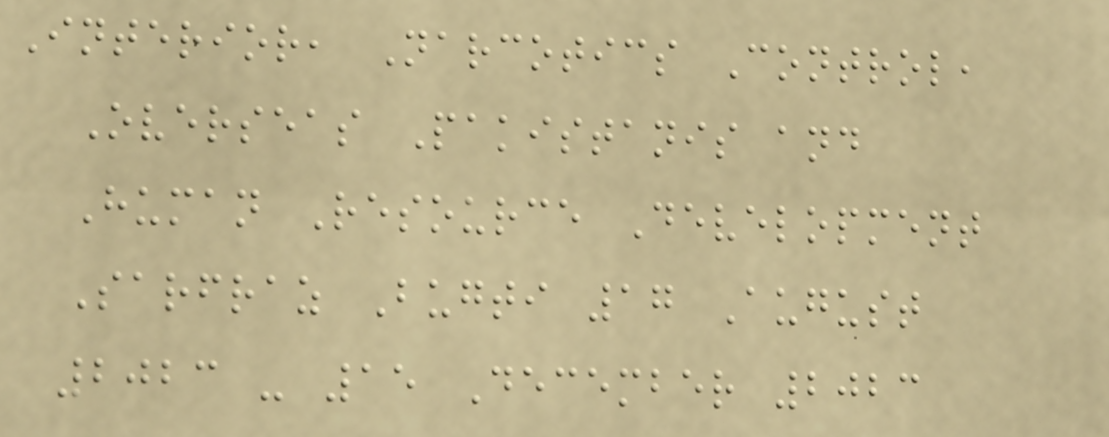Interior, Narcotics Control,
Overseas Pakistanis and
Human Resource Development
Sarfraz Bugti 17 August
2023 - 15 December 2023
